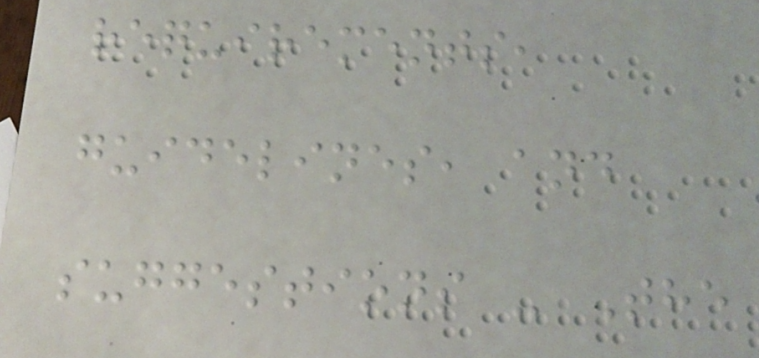requirements,
guidelines, and
suggestions - The
